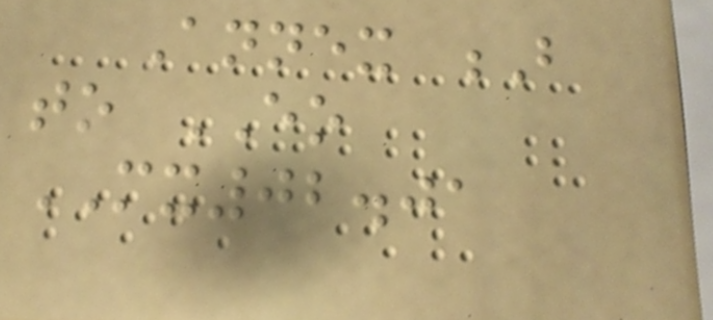Annex B
to EO
MX02.01
